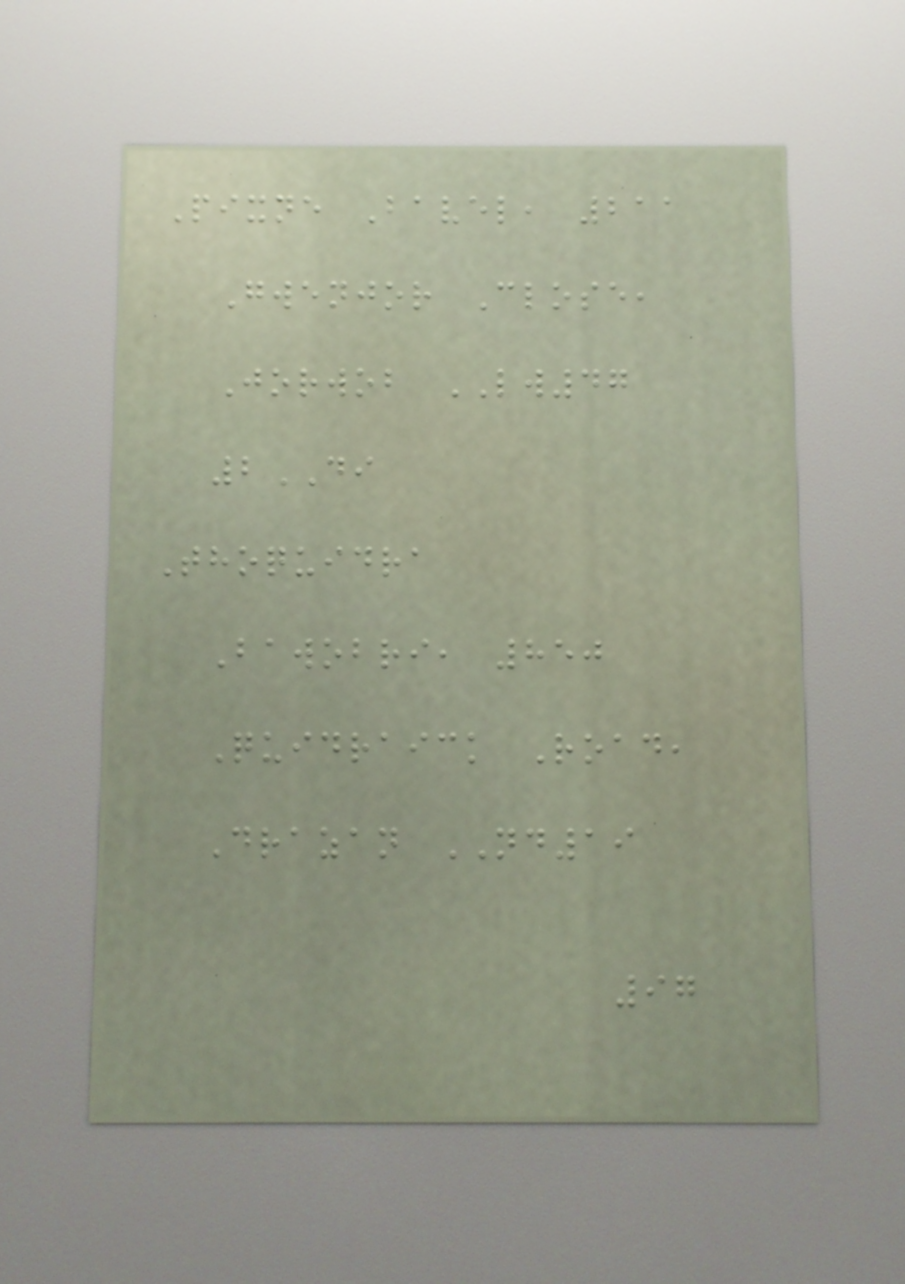Pixne Bavel, 211
Gwenjor Close,
Jorwob LW47
2DI
Thoquidra
Bawobri, 850
Quidraick Road,
Drazan ND19
97
